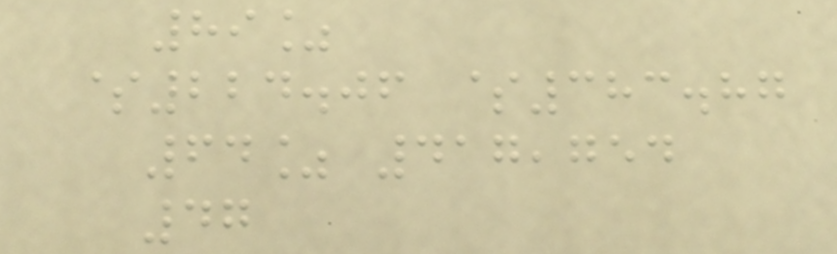89%
$224.06 $383.87
64% 417,754
47
